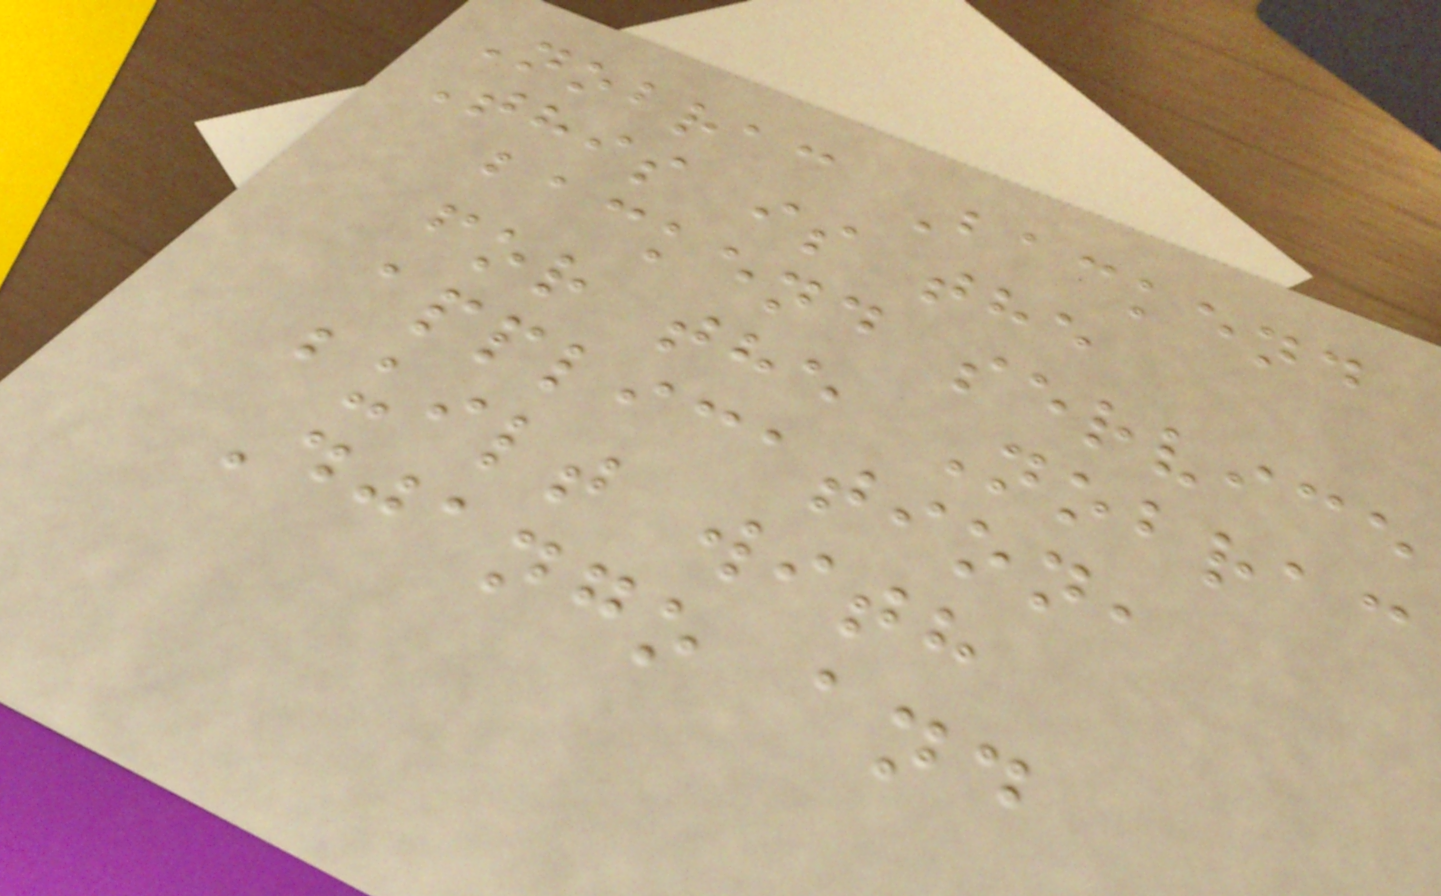Nobrac Backend
This is the
backend service
for the Nobrac
application,
built with
Django and
